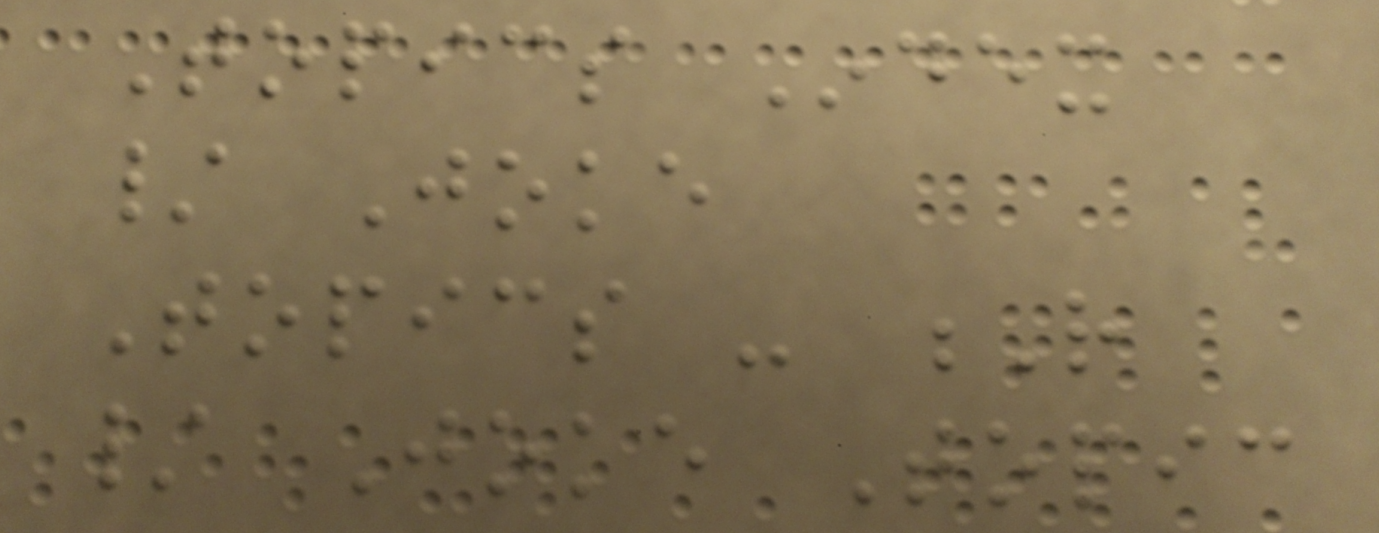Topics Index
/ Joke
Topics - R
/ Joke Topic
